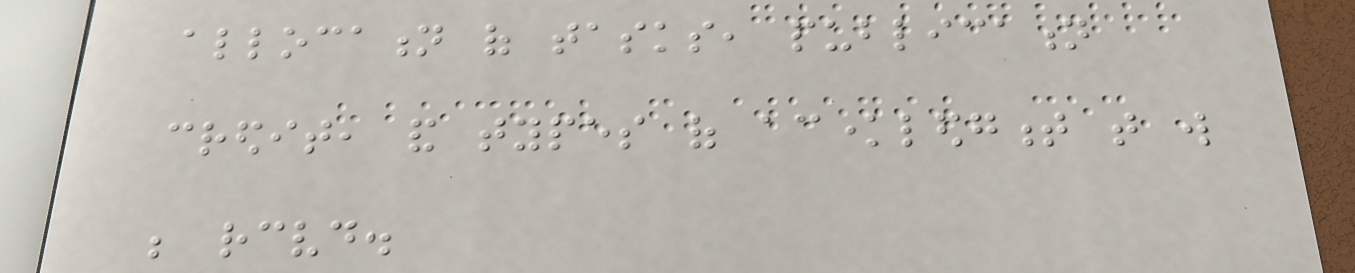allocation of tasks, publication
credit, and types of acknowledgment that will
be received.
